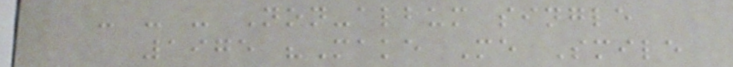- - - Non-album single
1975 "Make Me Smile
